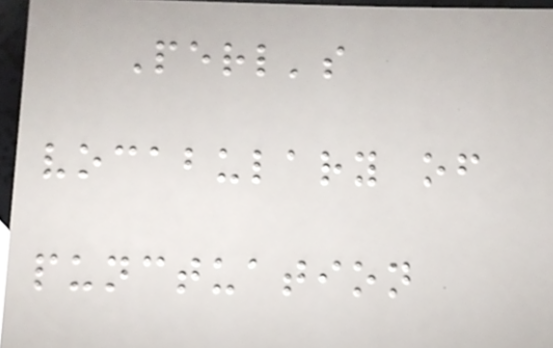Perl's
vocabulary of
punctuation
